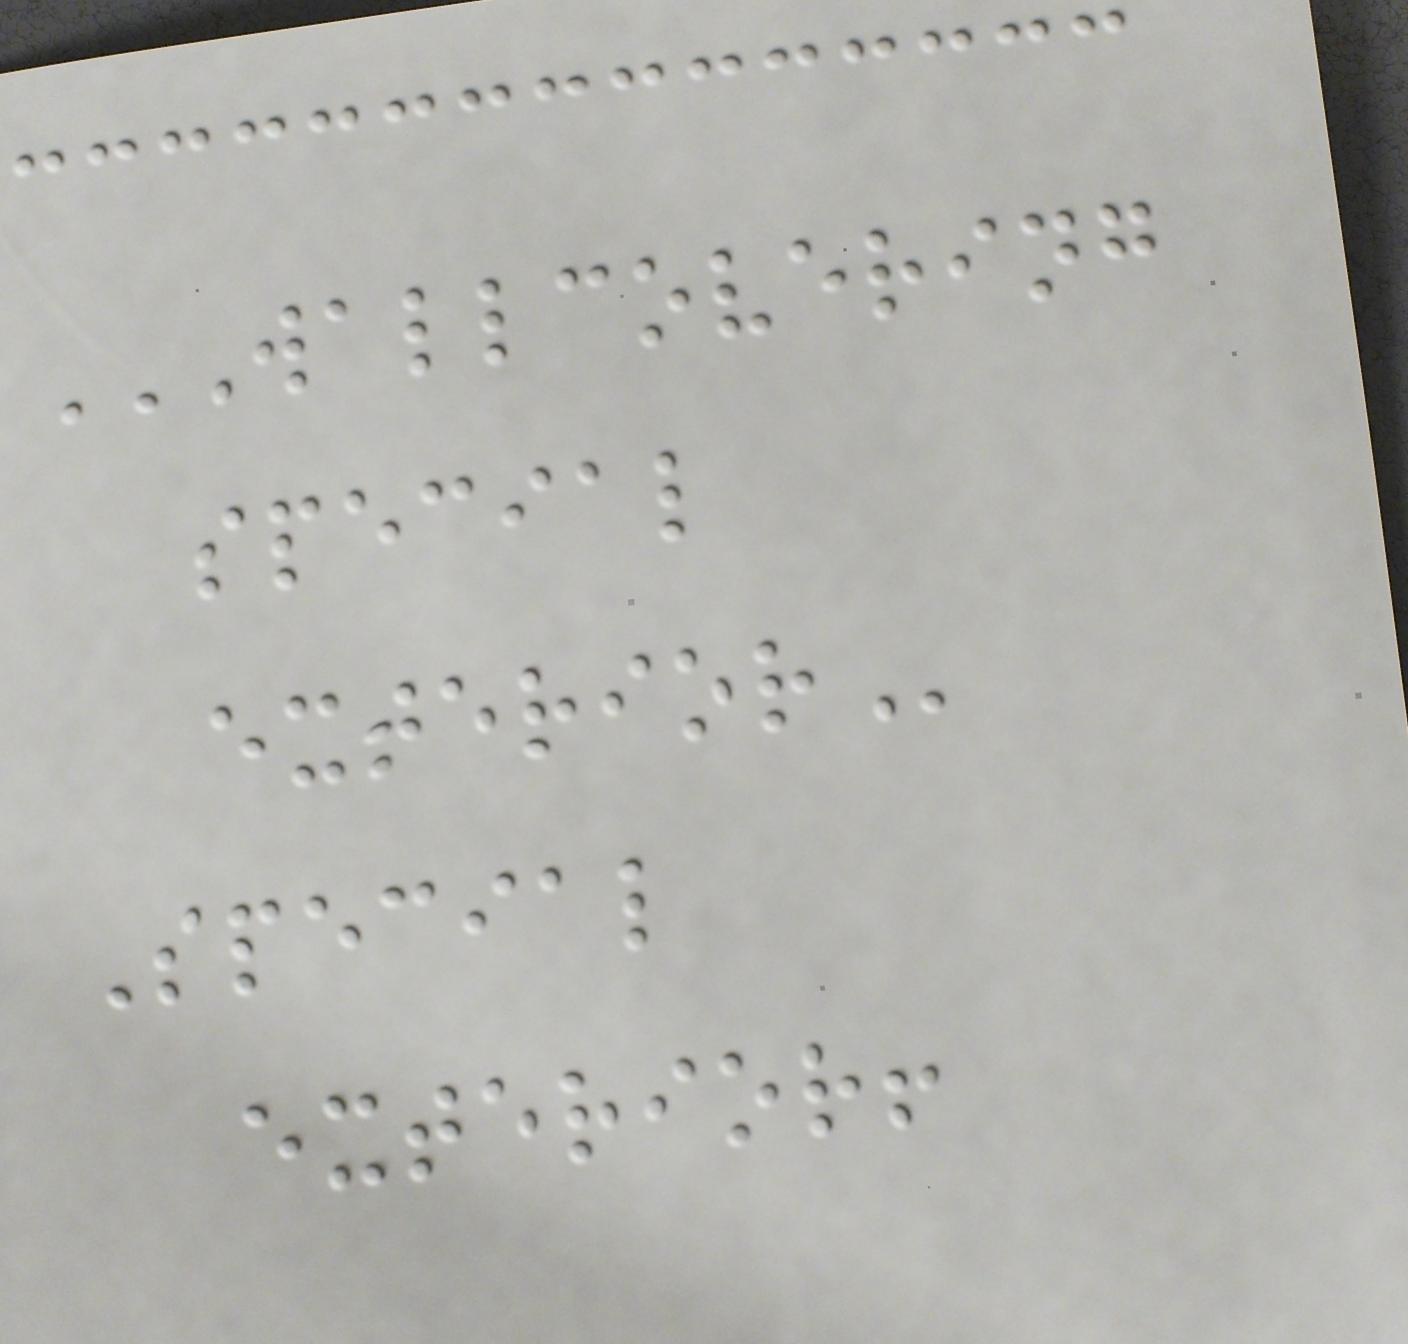WALLCOVERING
SPECIAL
EXTERIOR
Special
exterior!
